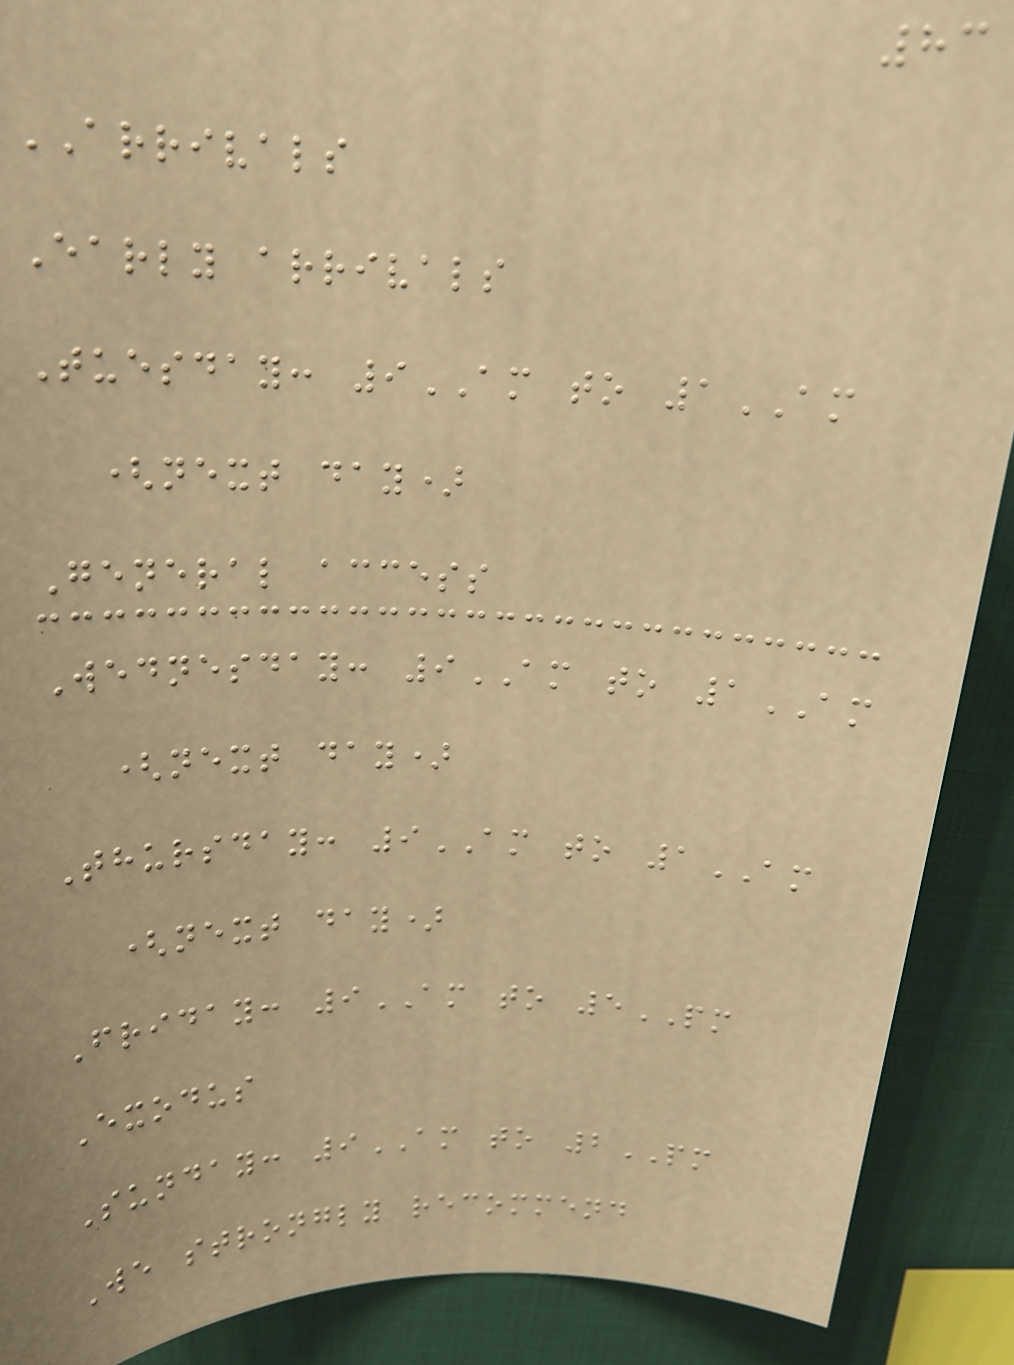83
ARRIVALS
Early arrivals
Tuesday: 9AM to 1AM
(next day)
General access
Wednesday: 9AM to 1AM
(next day)
Thursday: 9AM to 1AM
(next day)
Friday: 9AM to 5PM
Exodus
Sunday: 9AM to 2PM
We strongly recommend
